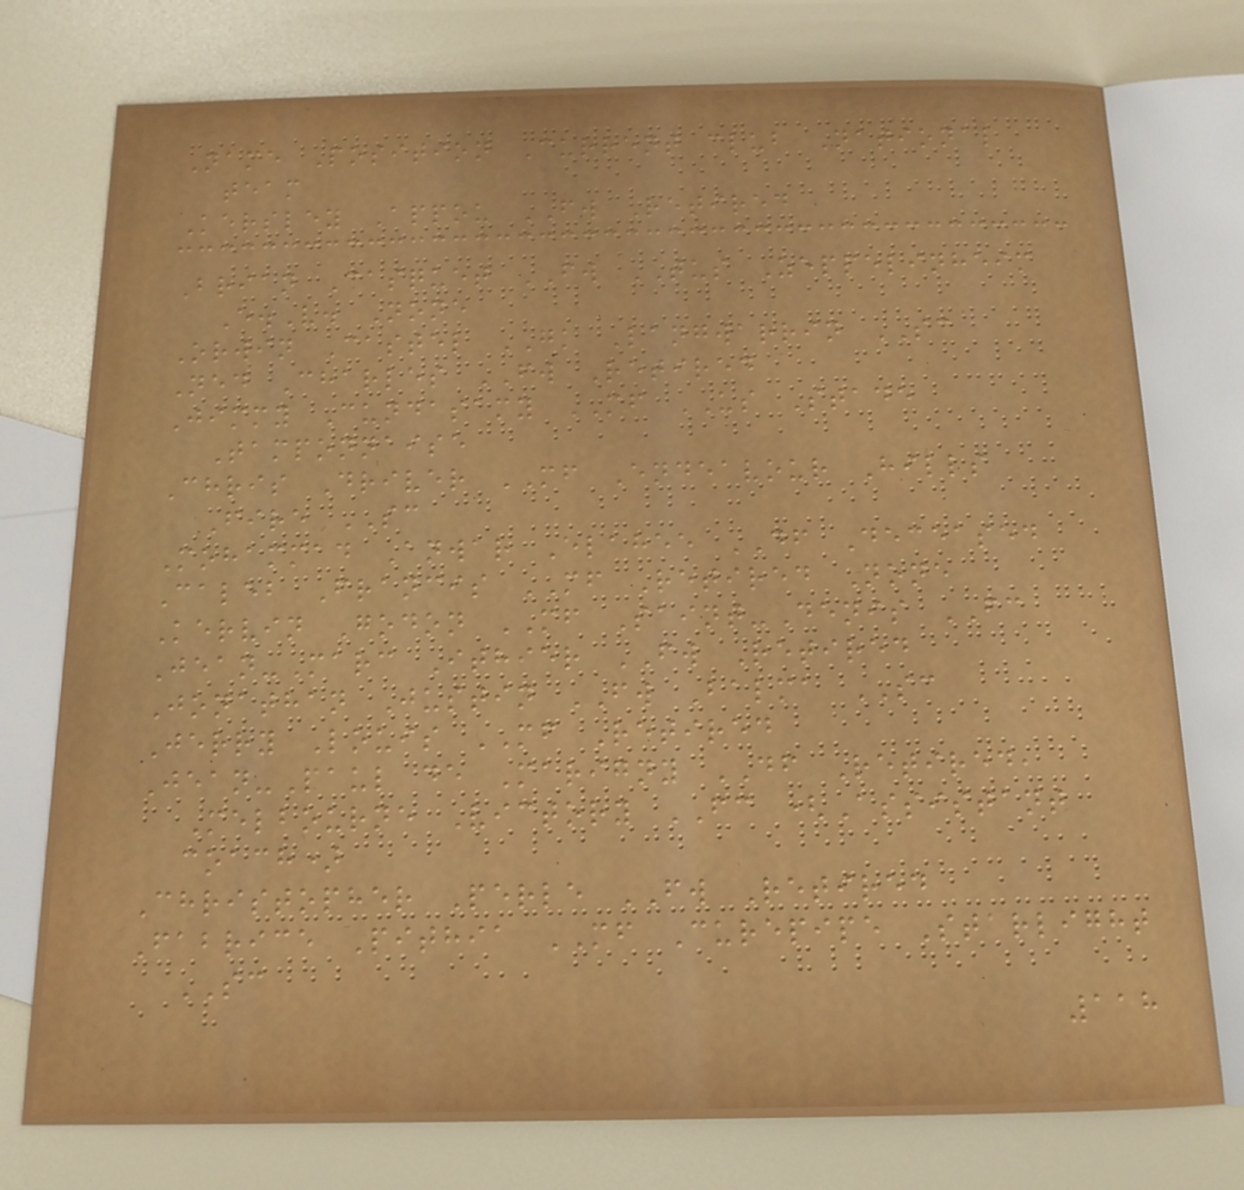Name Position Current club National
team
Kersley Appou FW Retired
Brian Casquet FW TUS Zeppelinheim
E.V. None
Orwin Castel GK Langwarrin SC
Ned Charles FW Retired
Jimmy Cundasamy MF US Stade
Tamponnaise
Chris Driver MF Endeavour Hills
Fire SC
Mohammad Anwar Elahee DF Deceased
Caleb Francis MF Retired None
Kervin Godon MF Saint-Denis FC
Jean-Marc Ithier FW Retired
Jonathan Justin FW Balma SC
Jerry Louis MF Retired
Jean-Paul de Marigny DF Retired,
Melbourne Victory FC (Assistant
coach)
Christopher Perle FW Retired
Fabrice Pithia MF Curepipe Starlight
SC
118
